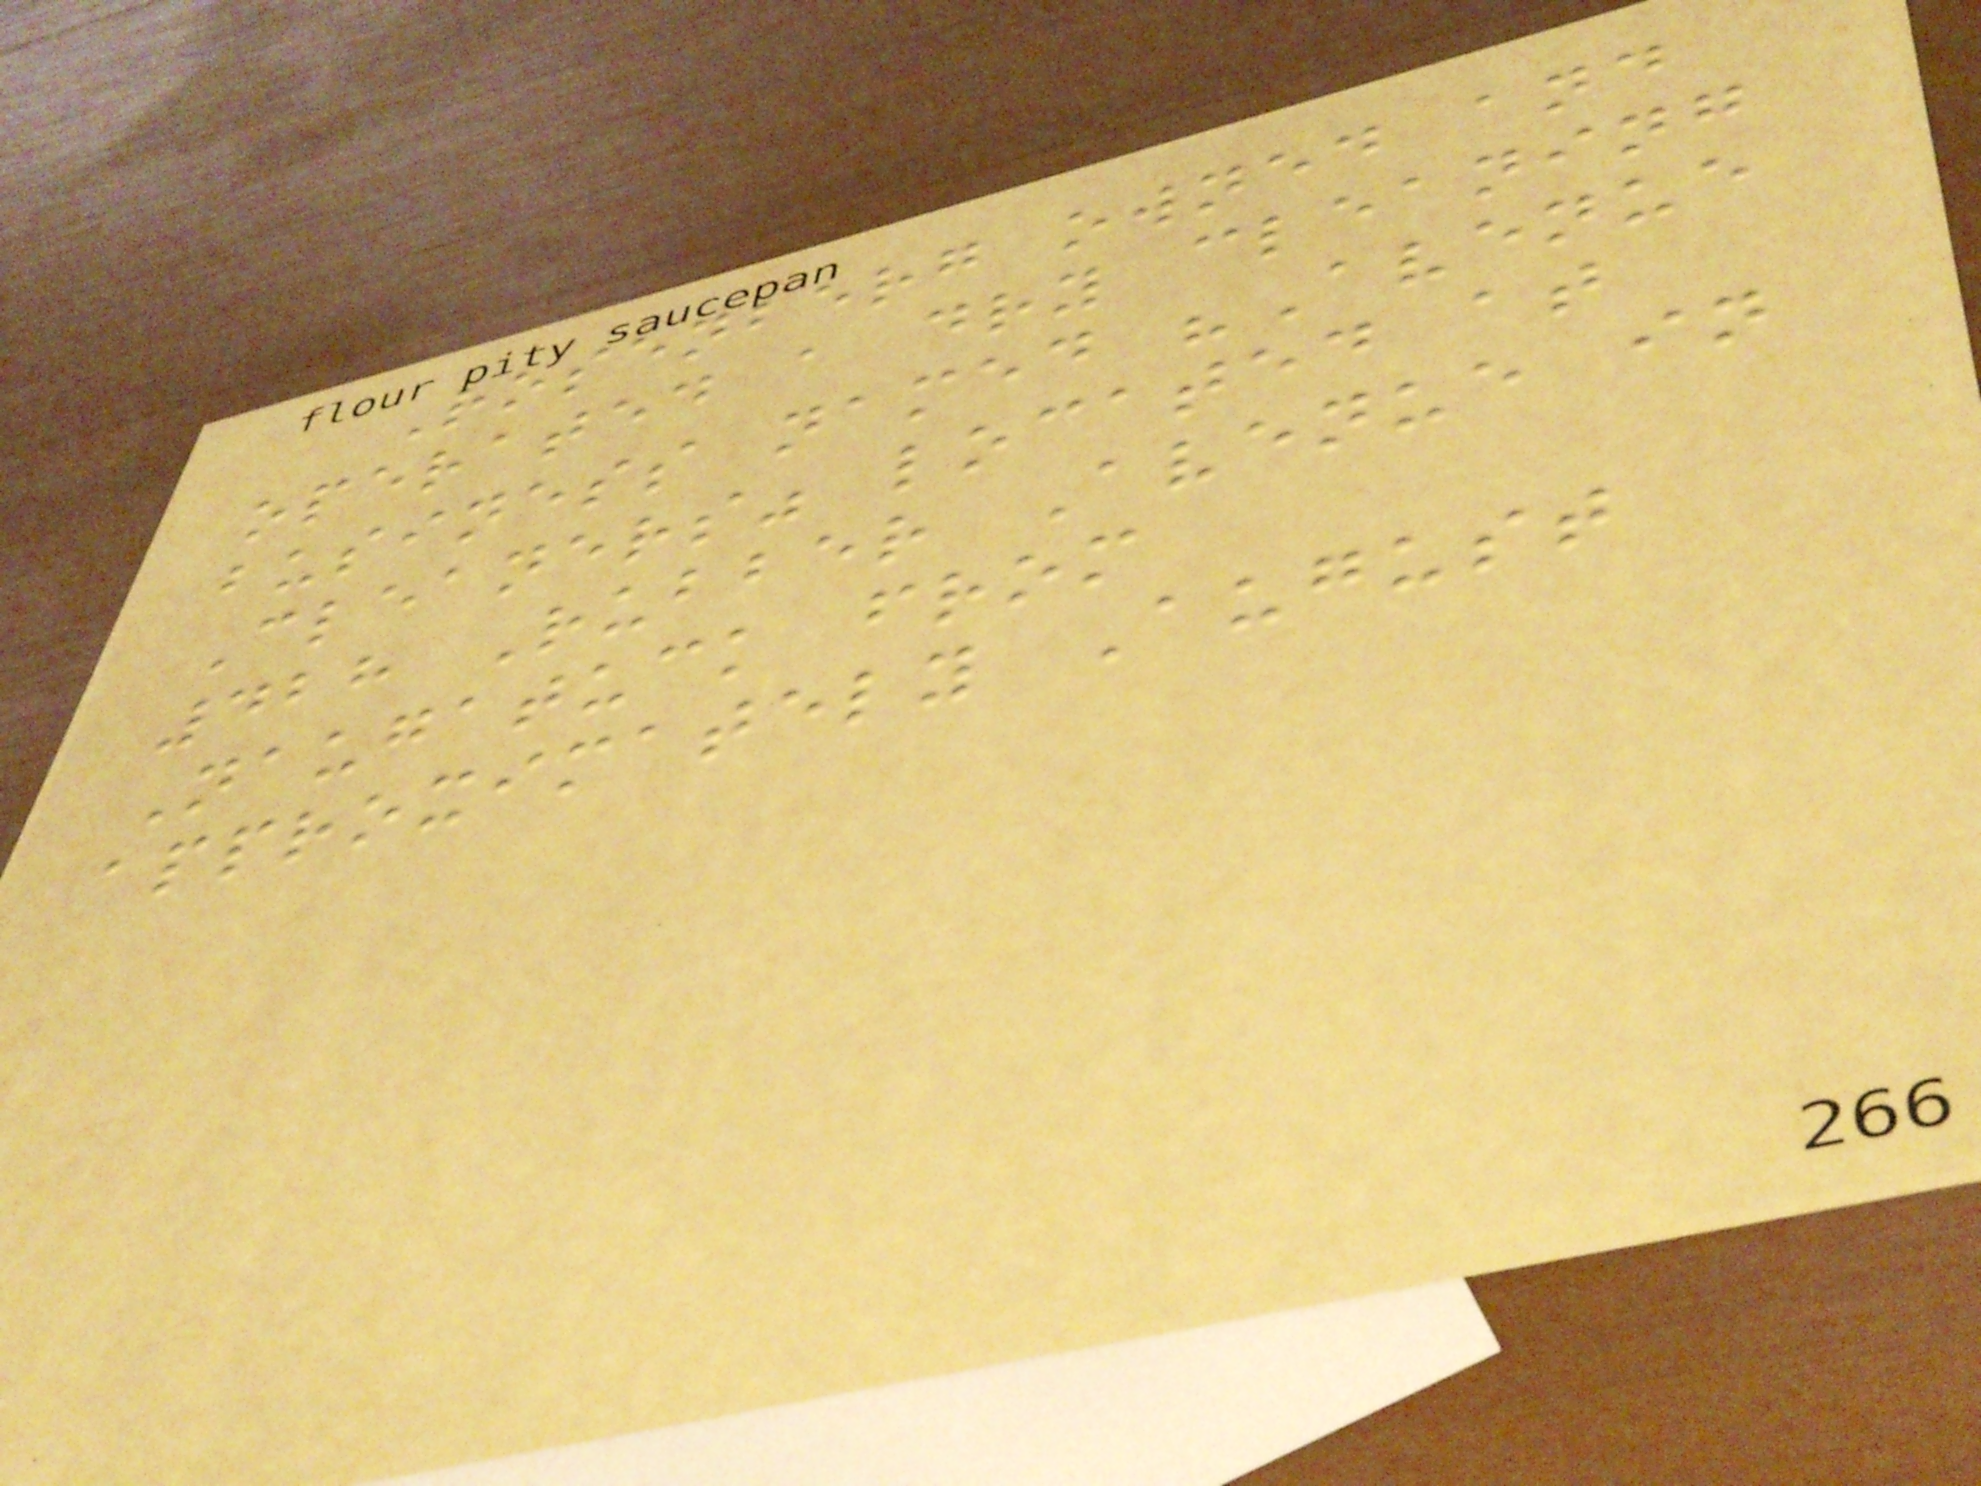Rosenberg owned and
operated a dry cleaning
business named "Avenue
Cleaners" located at
428 Rubber Avenue in
Naugatuck from
approximately August
